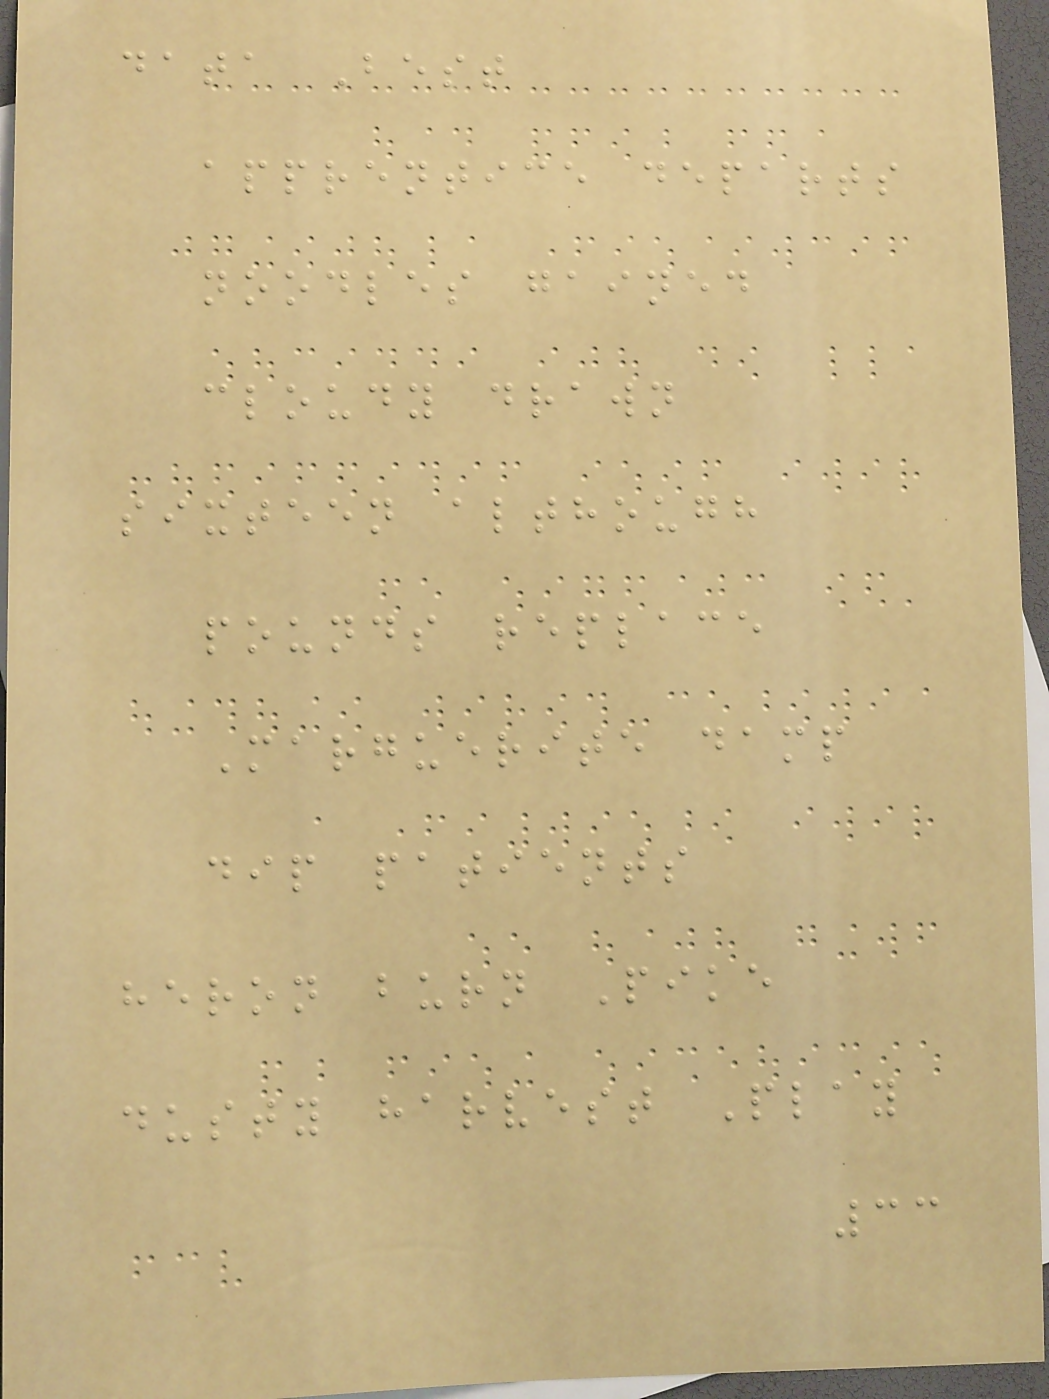data Best
apprentice departs
noodles gained
cloudy drawn
sixteen although
pounds replace
Marguerite damp
dip patients
heron burn Pike
dusty harvest Play
33
